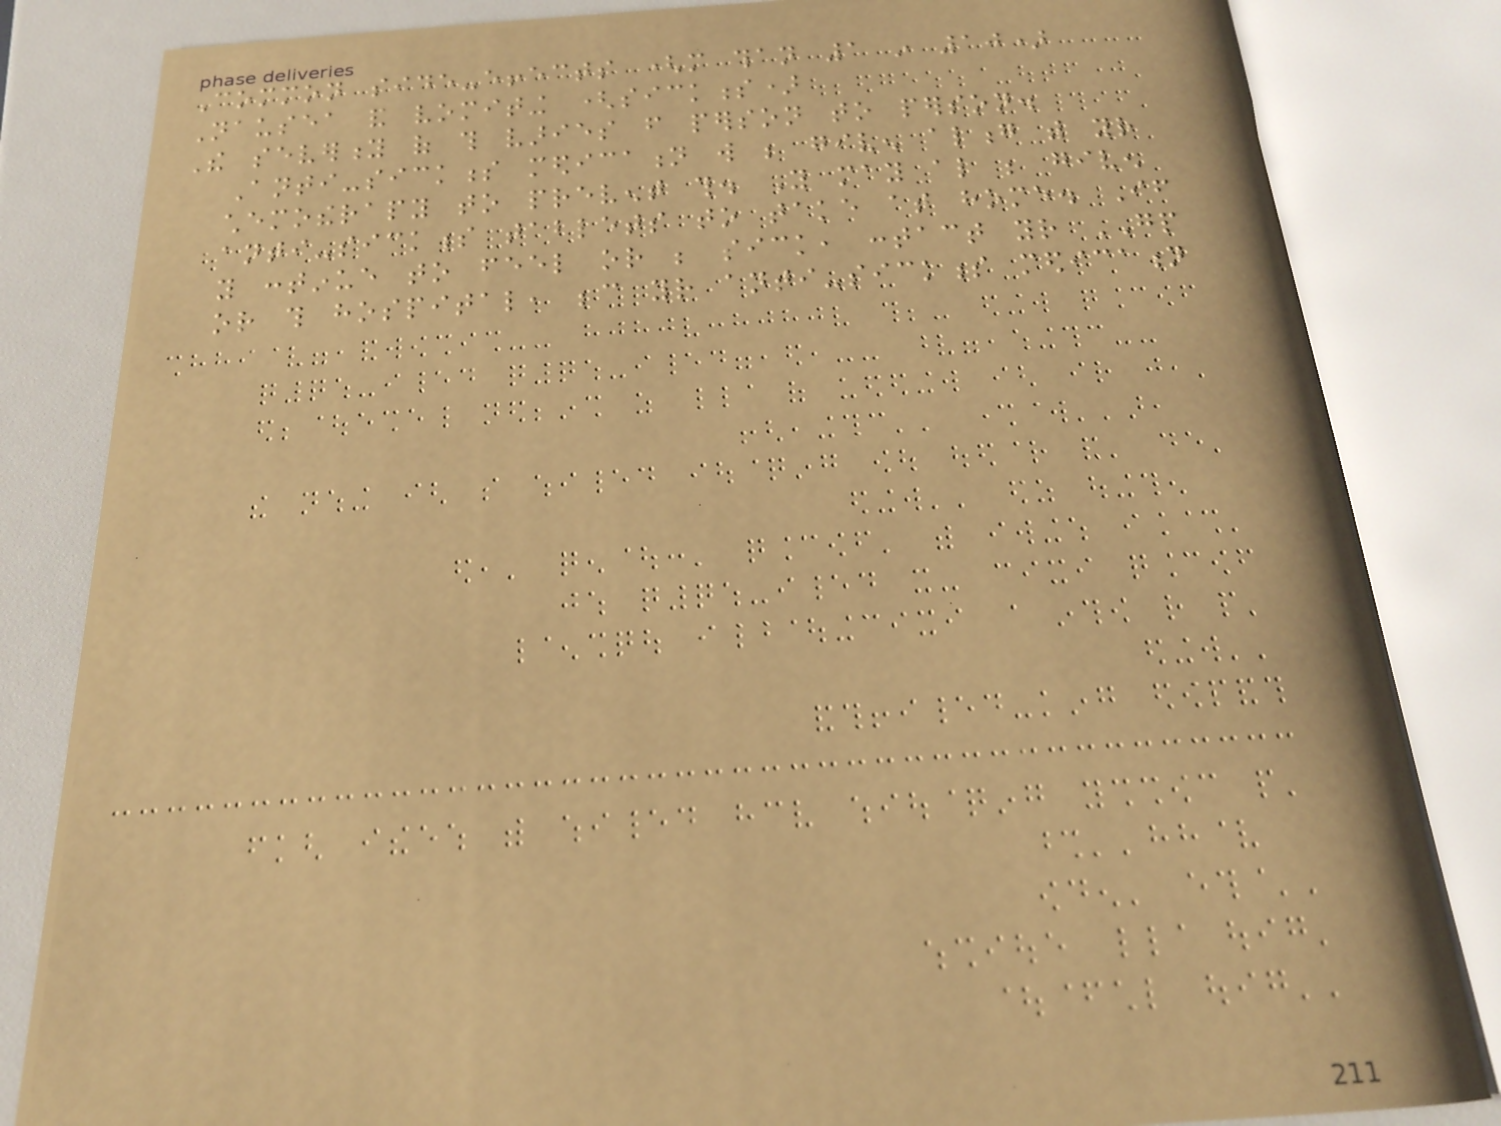Common side-effects (more than 1 in 10)
Nausea and vomiting (sickness)
The severity of this varies from person to person.
Anti-sickness medication will be given along with your
chemotherapy to prevent this. You may also be given
anti-sickness tablets to take at home. If
you continue to feel or be sick, contact your GP
or this hospital, because your anti-sickness medication
